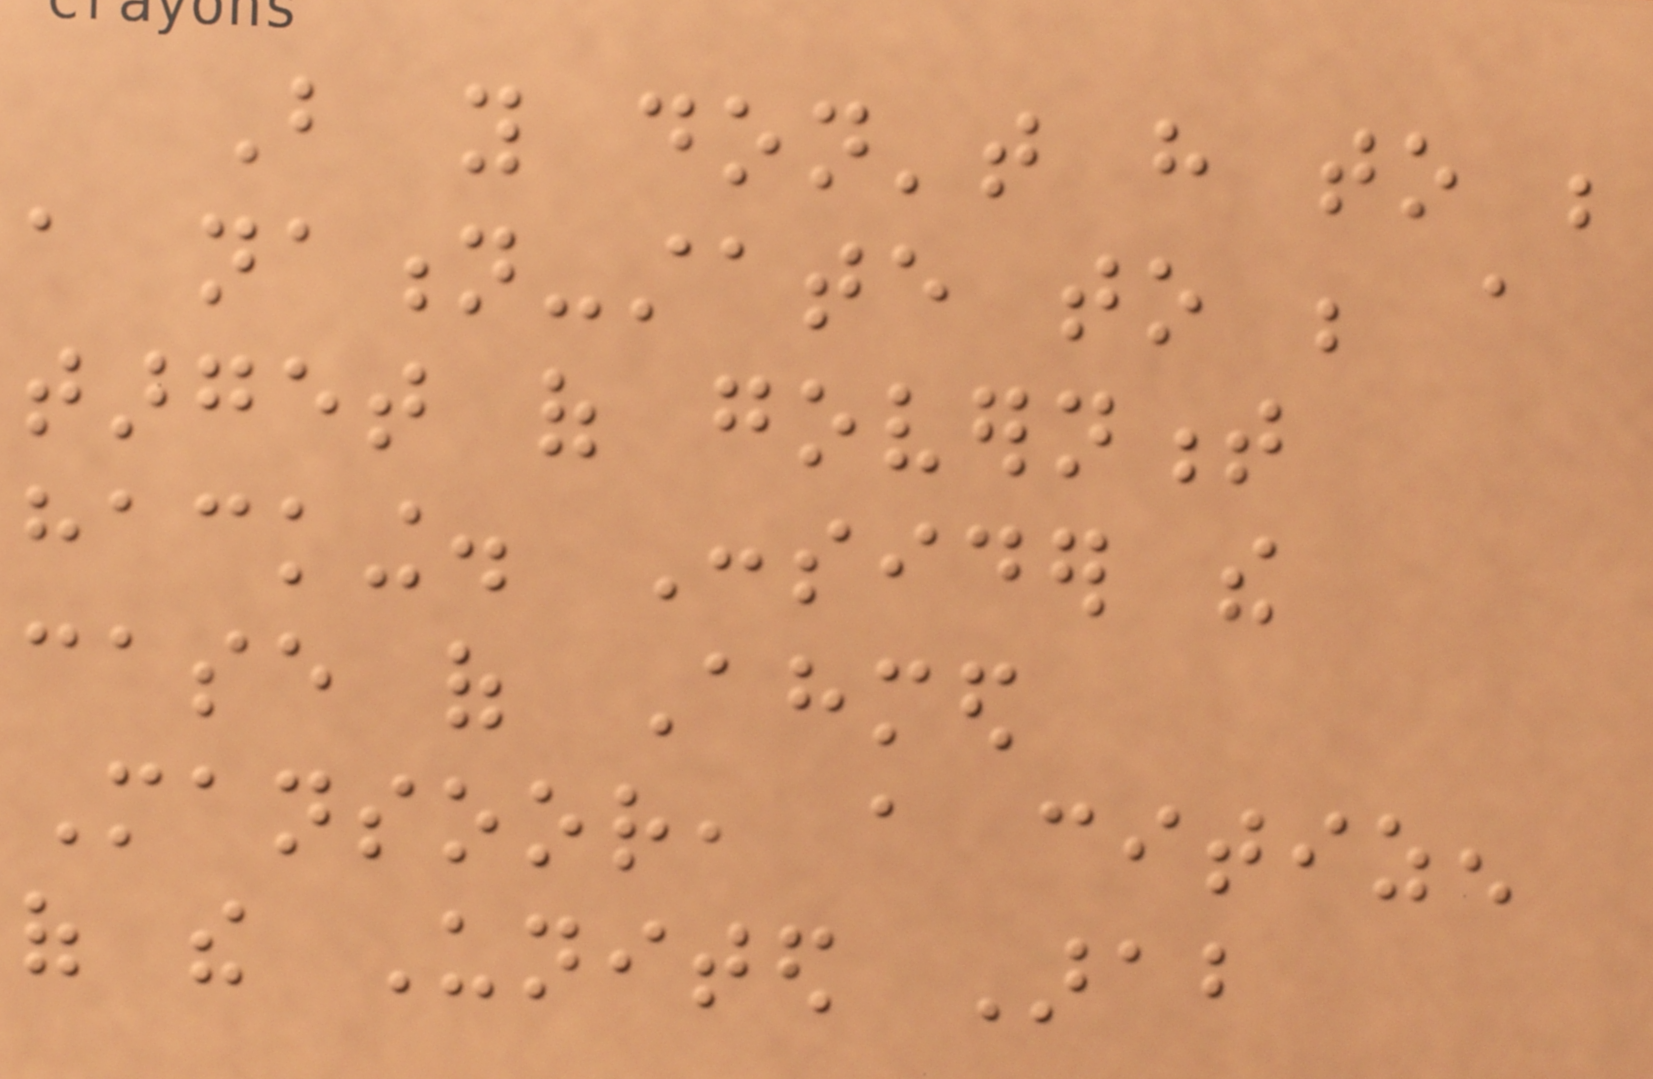But you don't have to be
a nation-state to be a
target of government
hacking. Consider the
case of Ahmed
Mansoor, a citizen
of the United Arab
